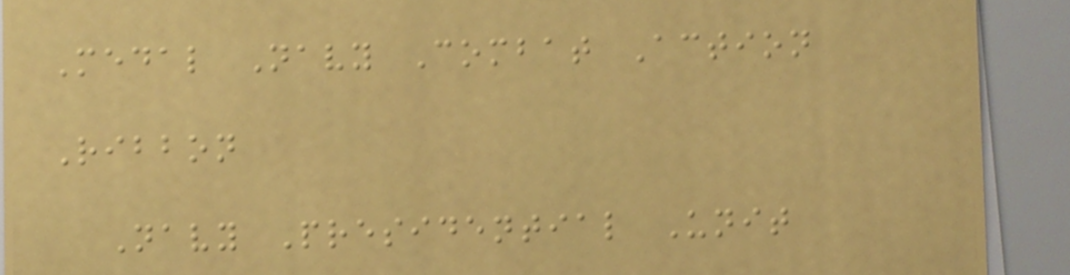Medal Navy Combat Action
Ribbon
Navy Presidential Unit
